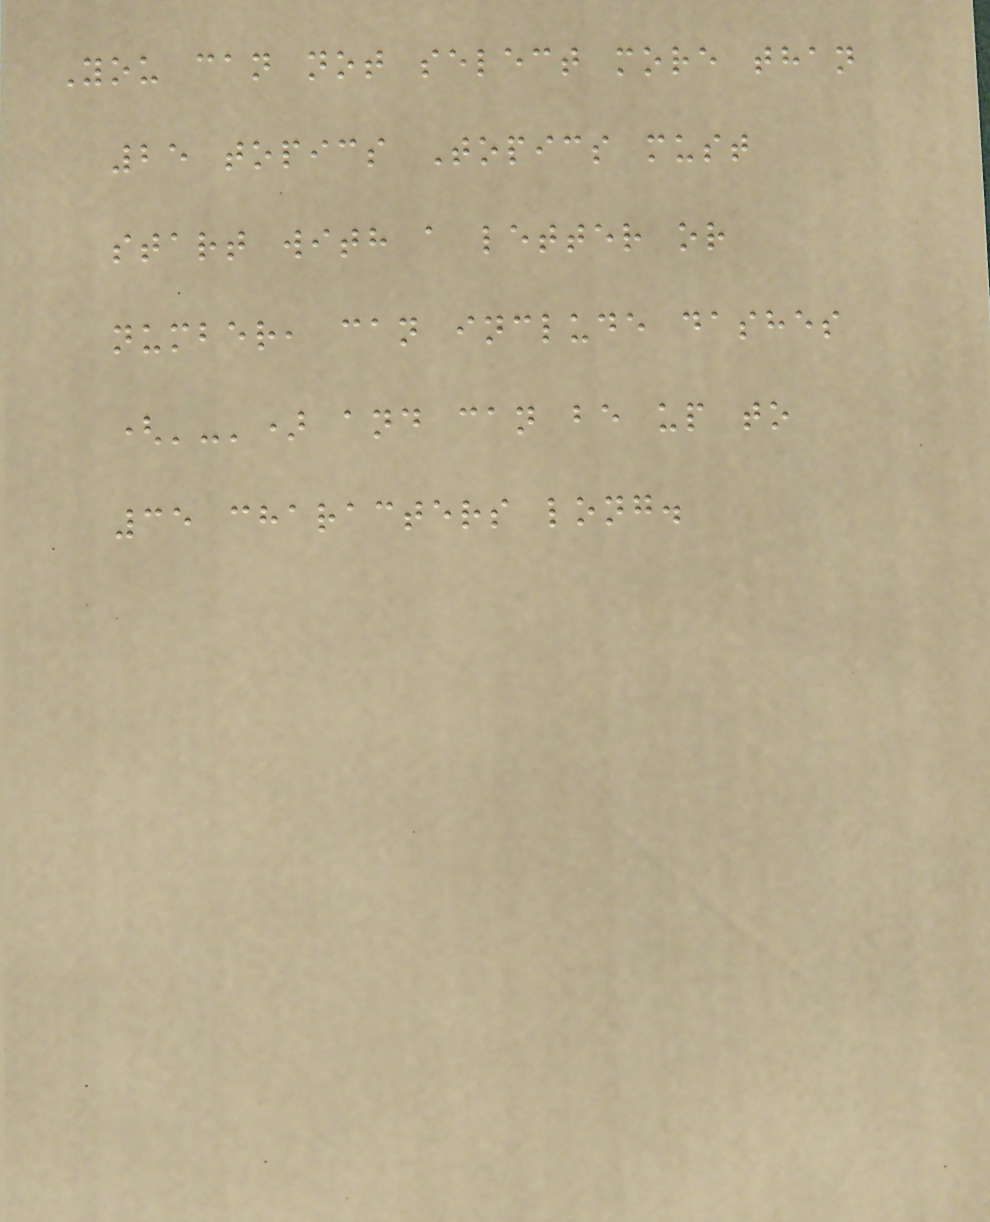You can not select more than
25 topics Topics must
start with a letter or
number, can include dashes
('-') and can be up to
35 characters long.
